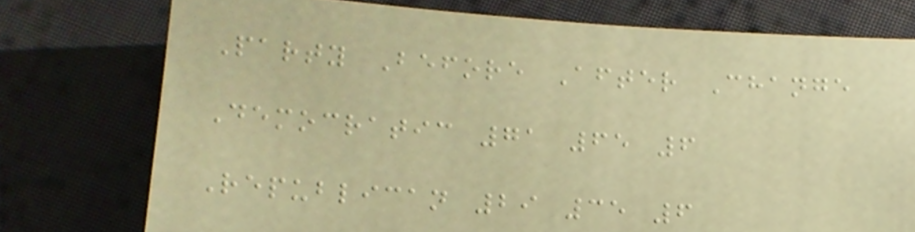Party Before After Change
Democratic 71 65 6
Republican 29 35 6
